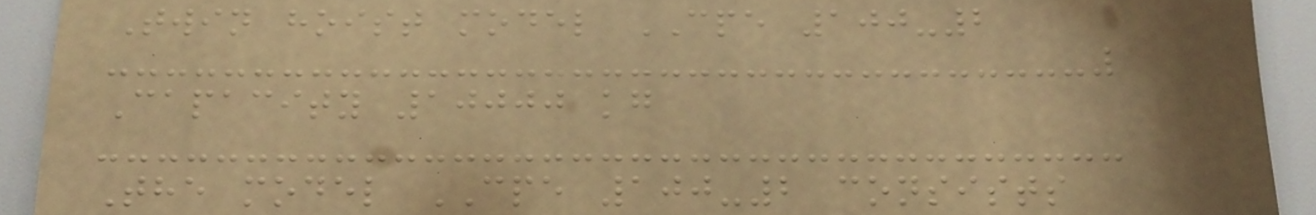Twin hoist model CPE 100-2
Capacity 10000 kg
The model CPE 100-2 consists
